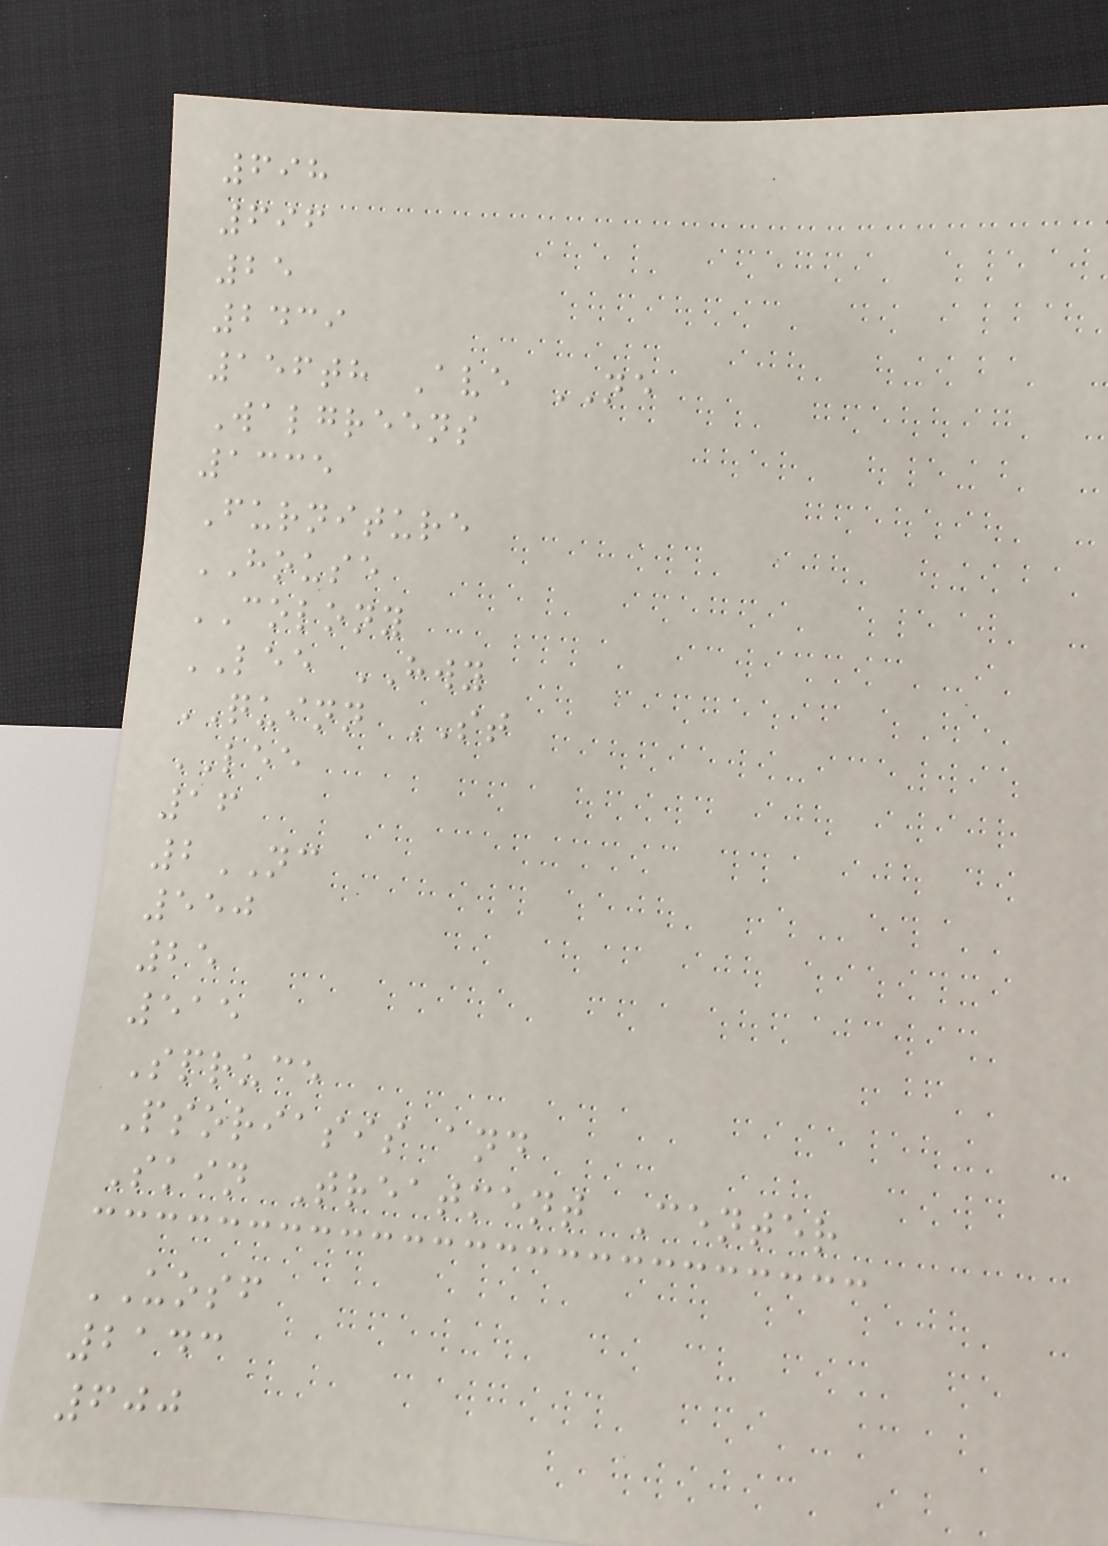698
696
25
2439
156th Ave NE
Walgreens
1335
Furniture
HOUSE
COLONY
LEE HWY
QUINN ST
LEE
16
2NC
550
25
515
Spruce
Psoriasis and
Skin Treatment Center
UOSF
2143
600
